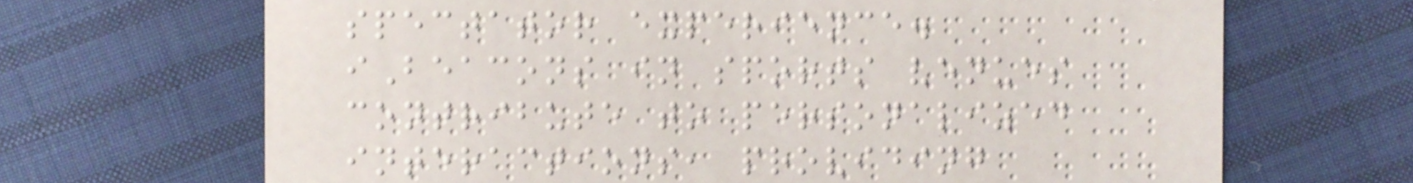spectator experience.
iBeacons in sports venues
contribute to personalized
interactions, providing
